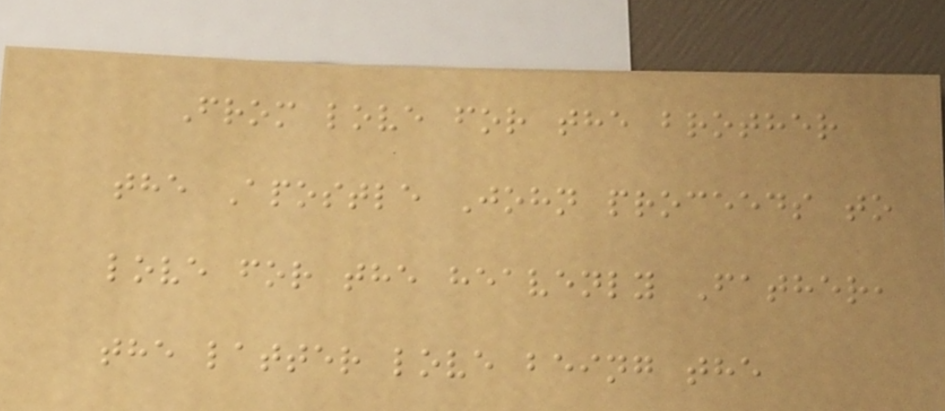From love for the brother
the Apostle John proceeds to
love for the heavenly Father,
the latter love being the
